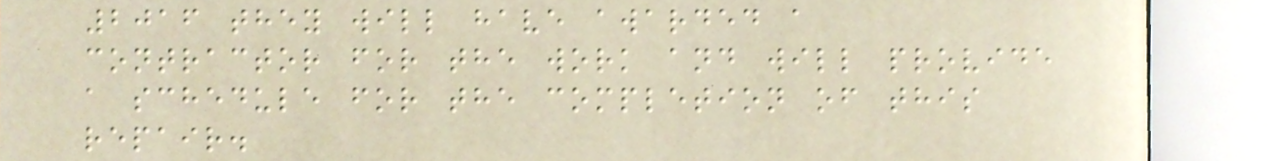2016 they will have awarded a
contractor for the work and will provide
a schedule for the completion of this
repair.
